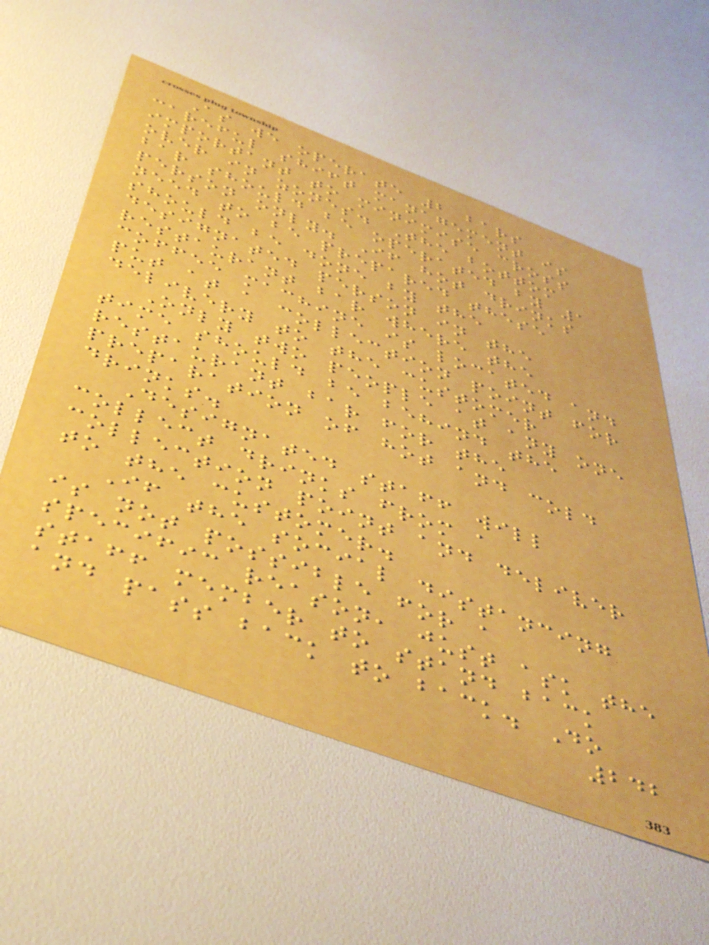As we operate 2 bars
careful shift management is
important to minimise cross
over in zones. The bottom
bar should be operated by 1
person only. If hot drinks
need to be prepared these
should be done by the
designated person in the
restaurant bar where the
coffee machine is located and
put at a collection point for
delivery to the customer
Only two people at any one
time should be behind the
restaurant bar for the
preparation of hot and cold
drinks.
Designated staff will
collect drinks from a
collection point and deliver
to the customer.
If the social distancing
is not possible for a
specific reason, just ask the
staff member to stand back
and pass back to back. Do
242
